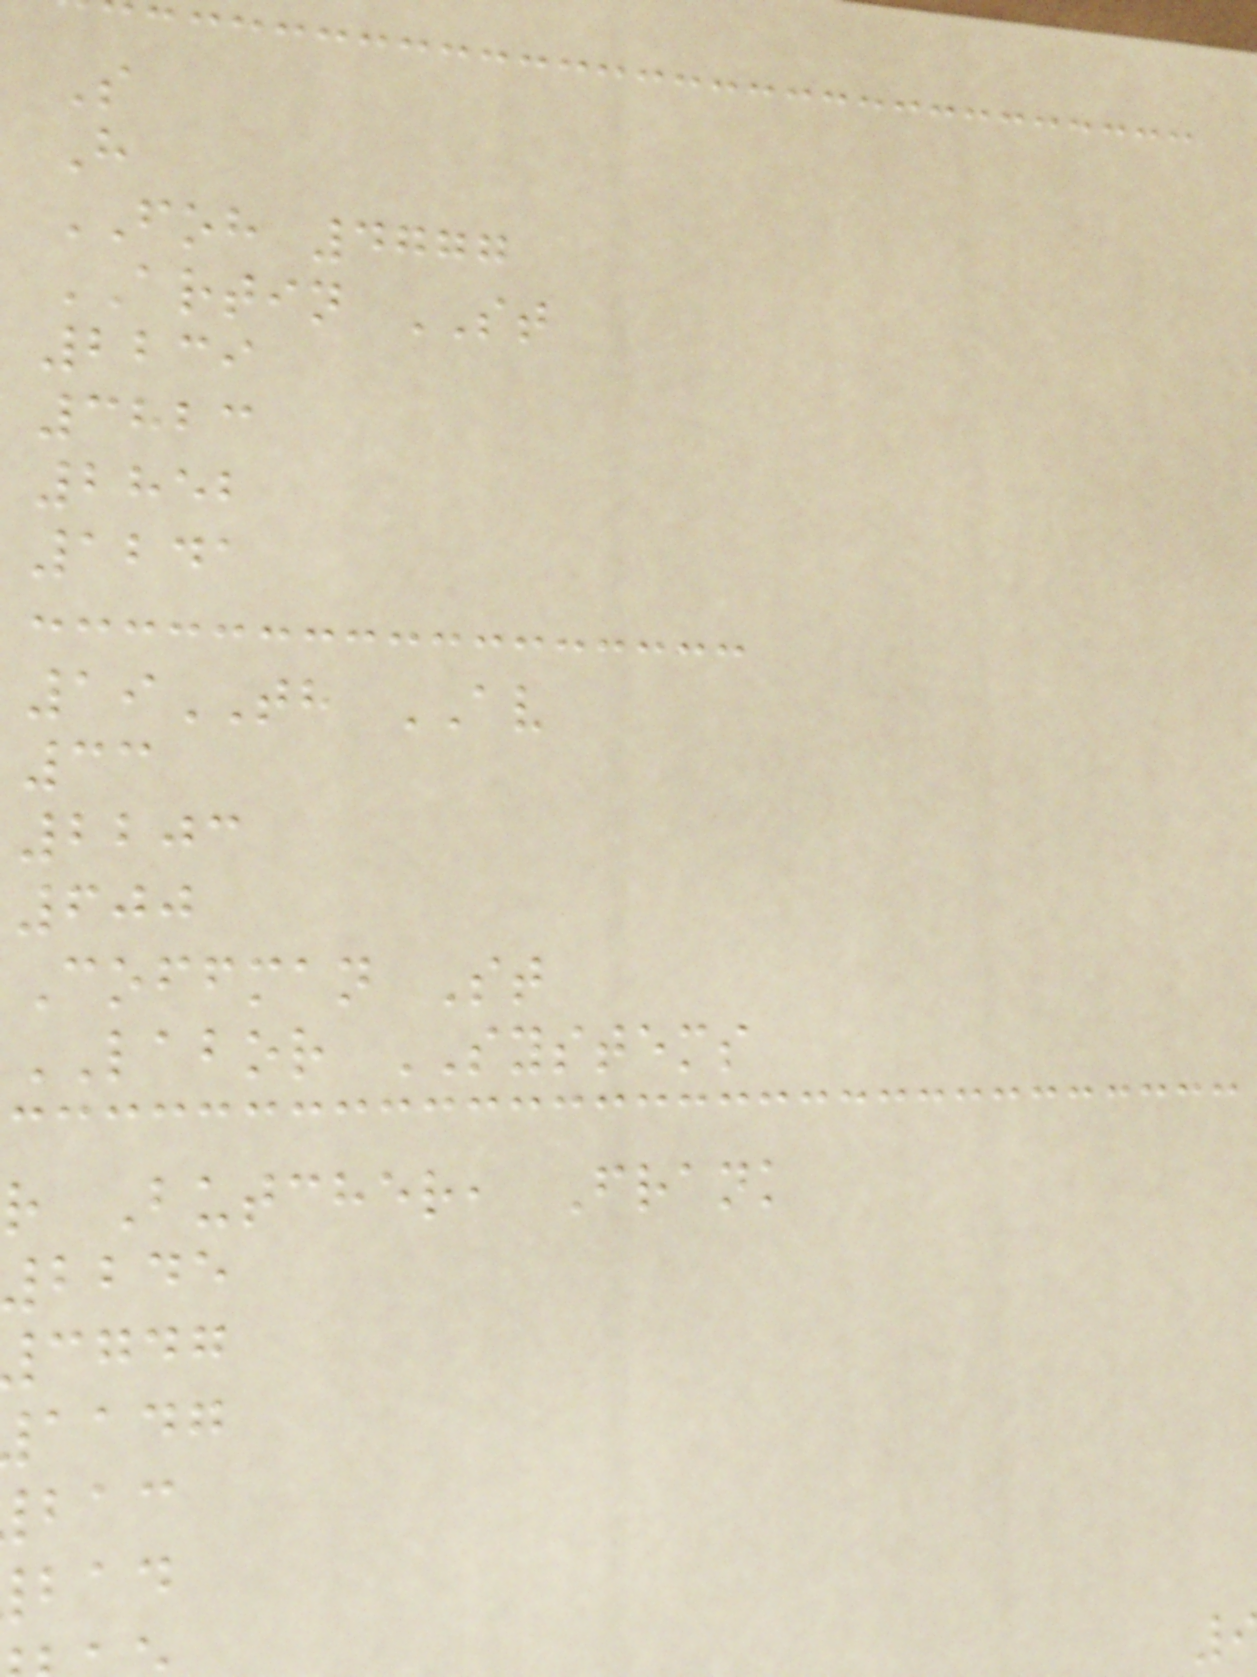S
H
FOH 4777
ARTIN ST
2239
3823
2852
1241
19TH AV
33
2203
600
Coffman St
LABOR SYSTEMS
r Butcher, Frank
bbde
cgdg
aadg
